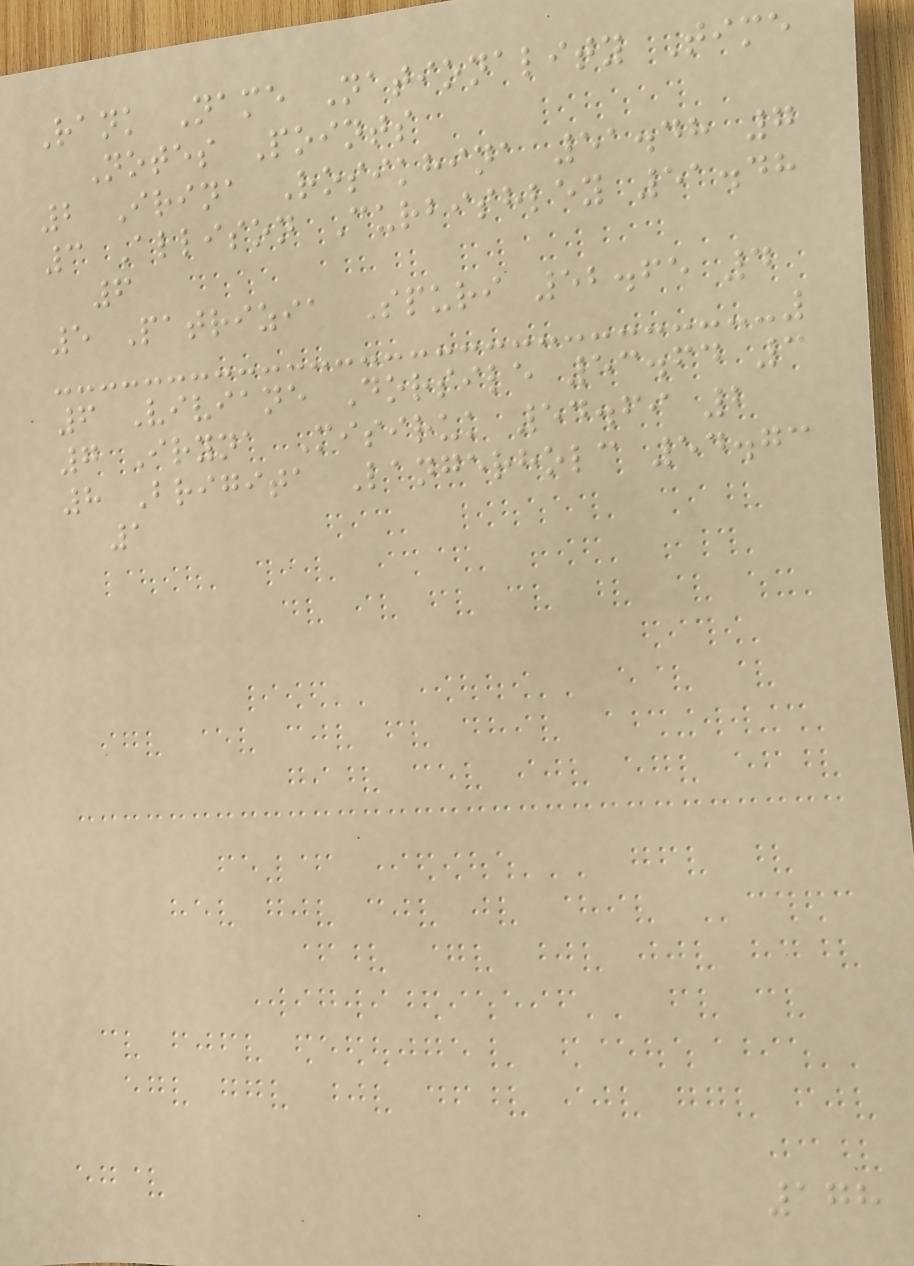Rank Name Nationality Time
Notes Points
2 Irina Rosikhina 51.48 7
3 Allison Curbishley 51.48
6
5 Patrizia Spuri 52.65 4
6 Viviane Dorsile 53.64 3
7 Iryna Misiruk 54.69 2
8 Brigita Langerholc 54.73
1
178
